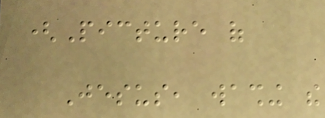(Picture of
Jesus, washing the
